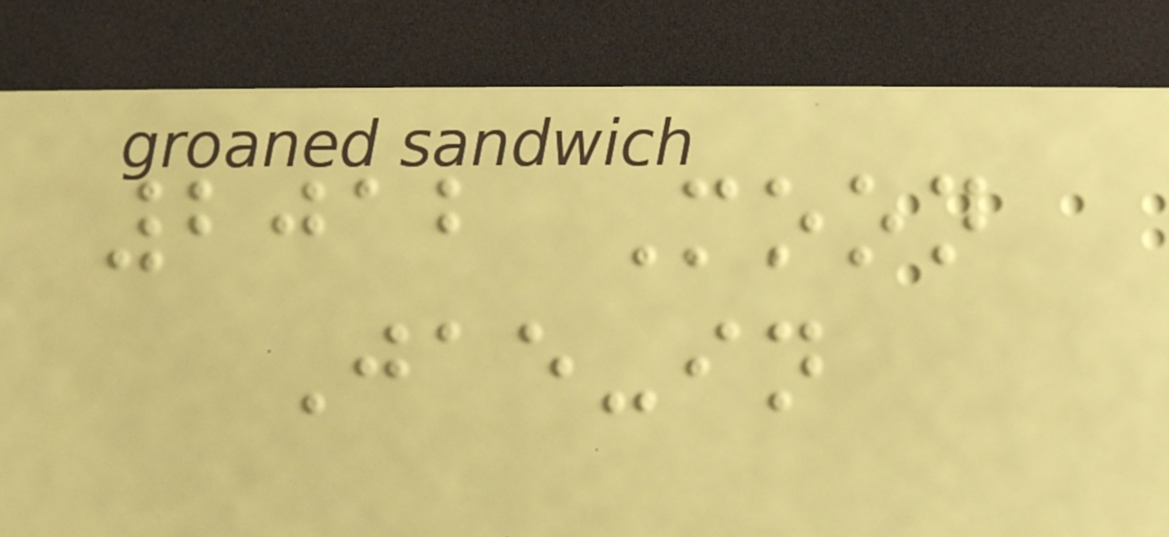2012 Moon
Jae-in
